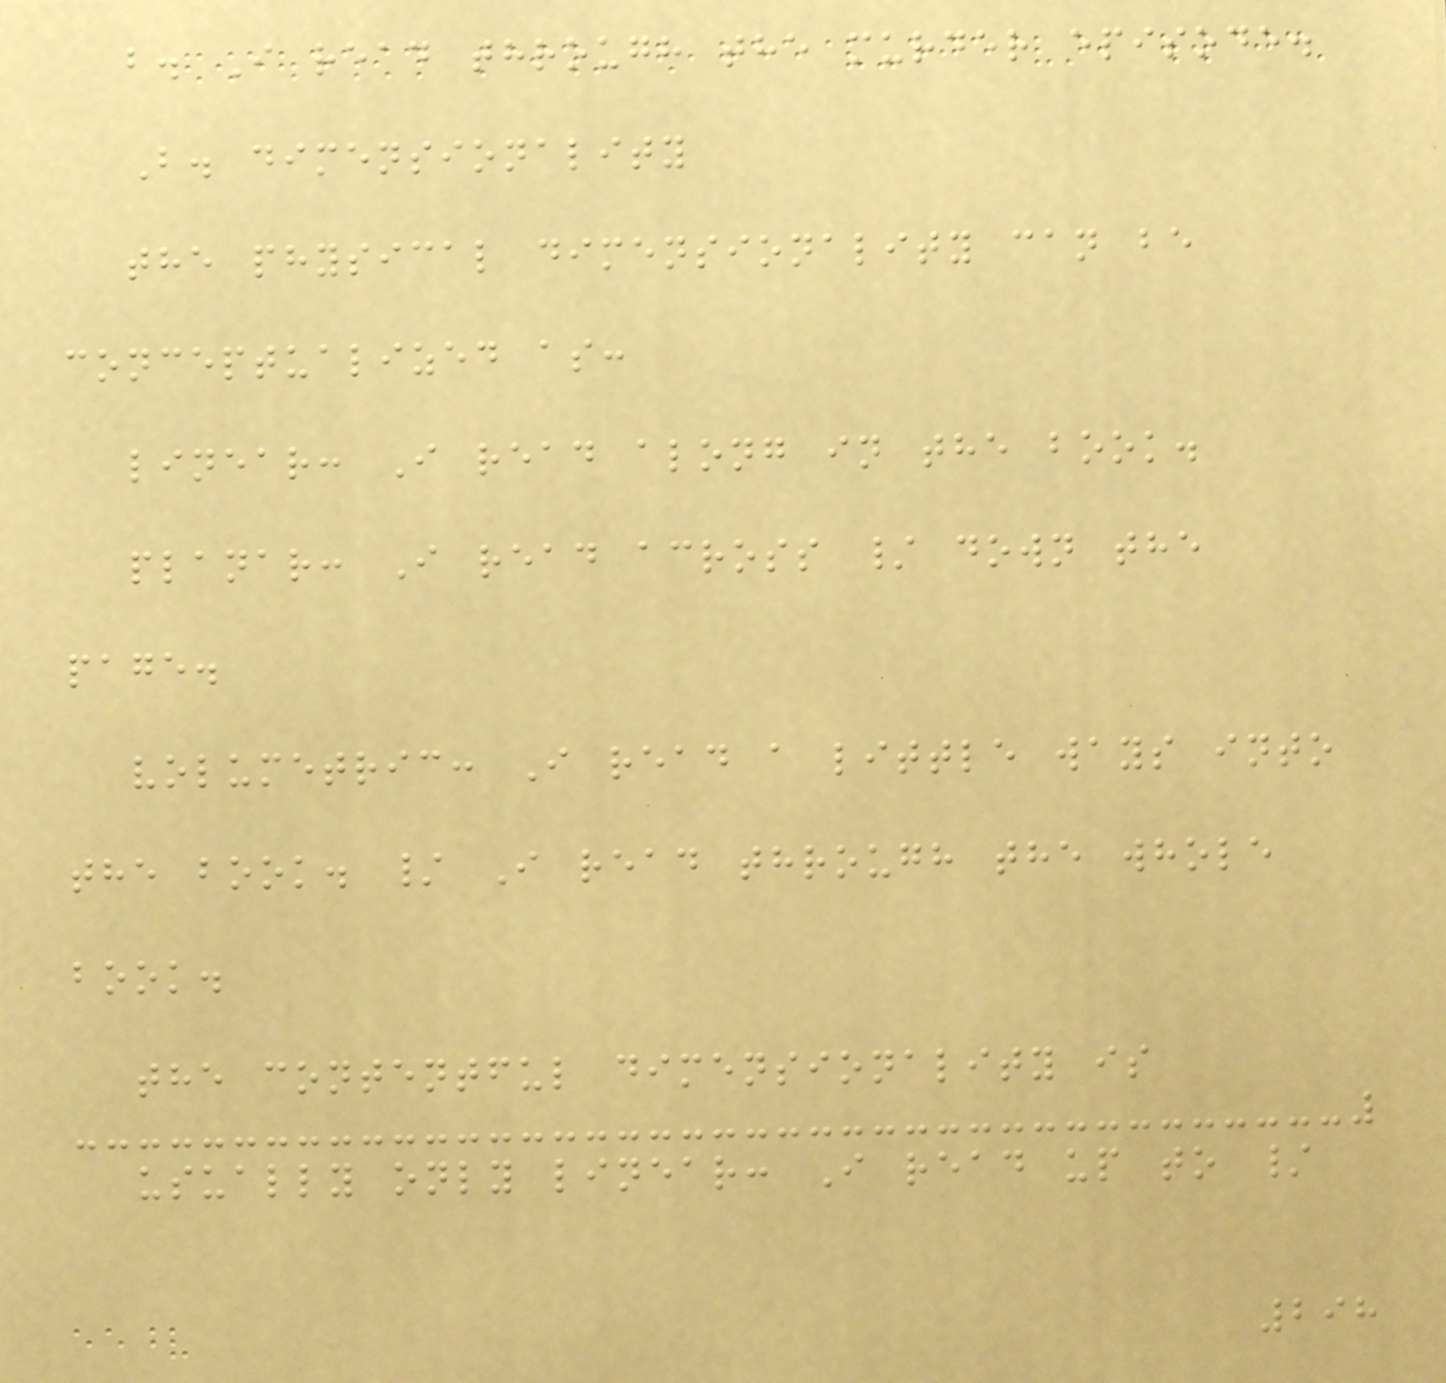b. I read through the murder episode.
B. dimensionality
the physical dimensionality can be
conceptualized as:
linear: I read along in the book.
planar: I read across / down the
page.
volumetric: I read a little ways into
the book. / I read through the whole
book.
the contentful dimensionality is
usually only linear: I read up to /
298
